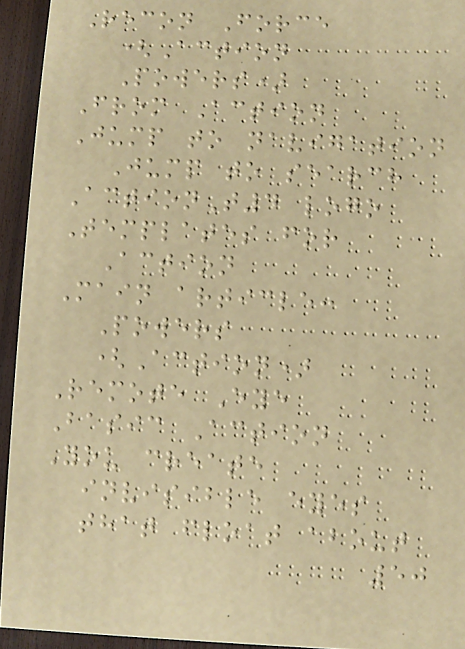Recon Force
(Action
Powers)
From Action
Jump to navigation
Jump to search
ActionT4 logo
Templates for
Action
Main article:
Powers
(Action)
Remote Eye
Basic Action
You create
invisible eyes
that float about
50
